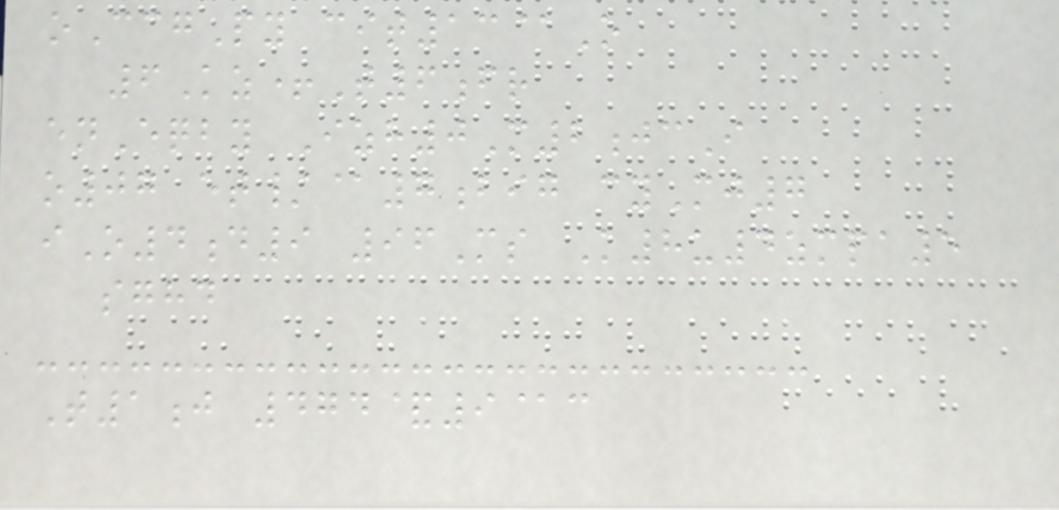oCcgPy cit13@O
6Kz+T6fr
enEqby Izh0M2jcI
o07 et/@7big cyMj7
iO4d9 96Ms K8u4zmpa5
sghd
T1j 474&9@c
